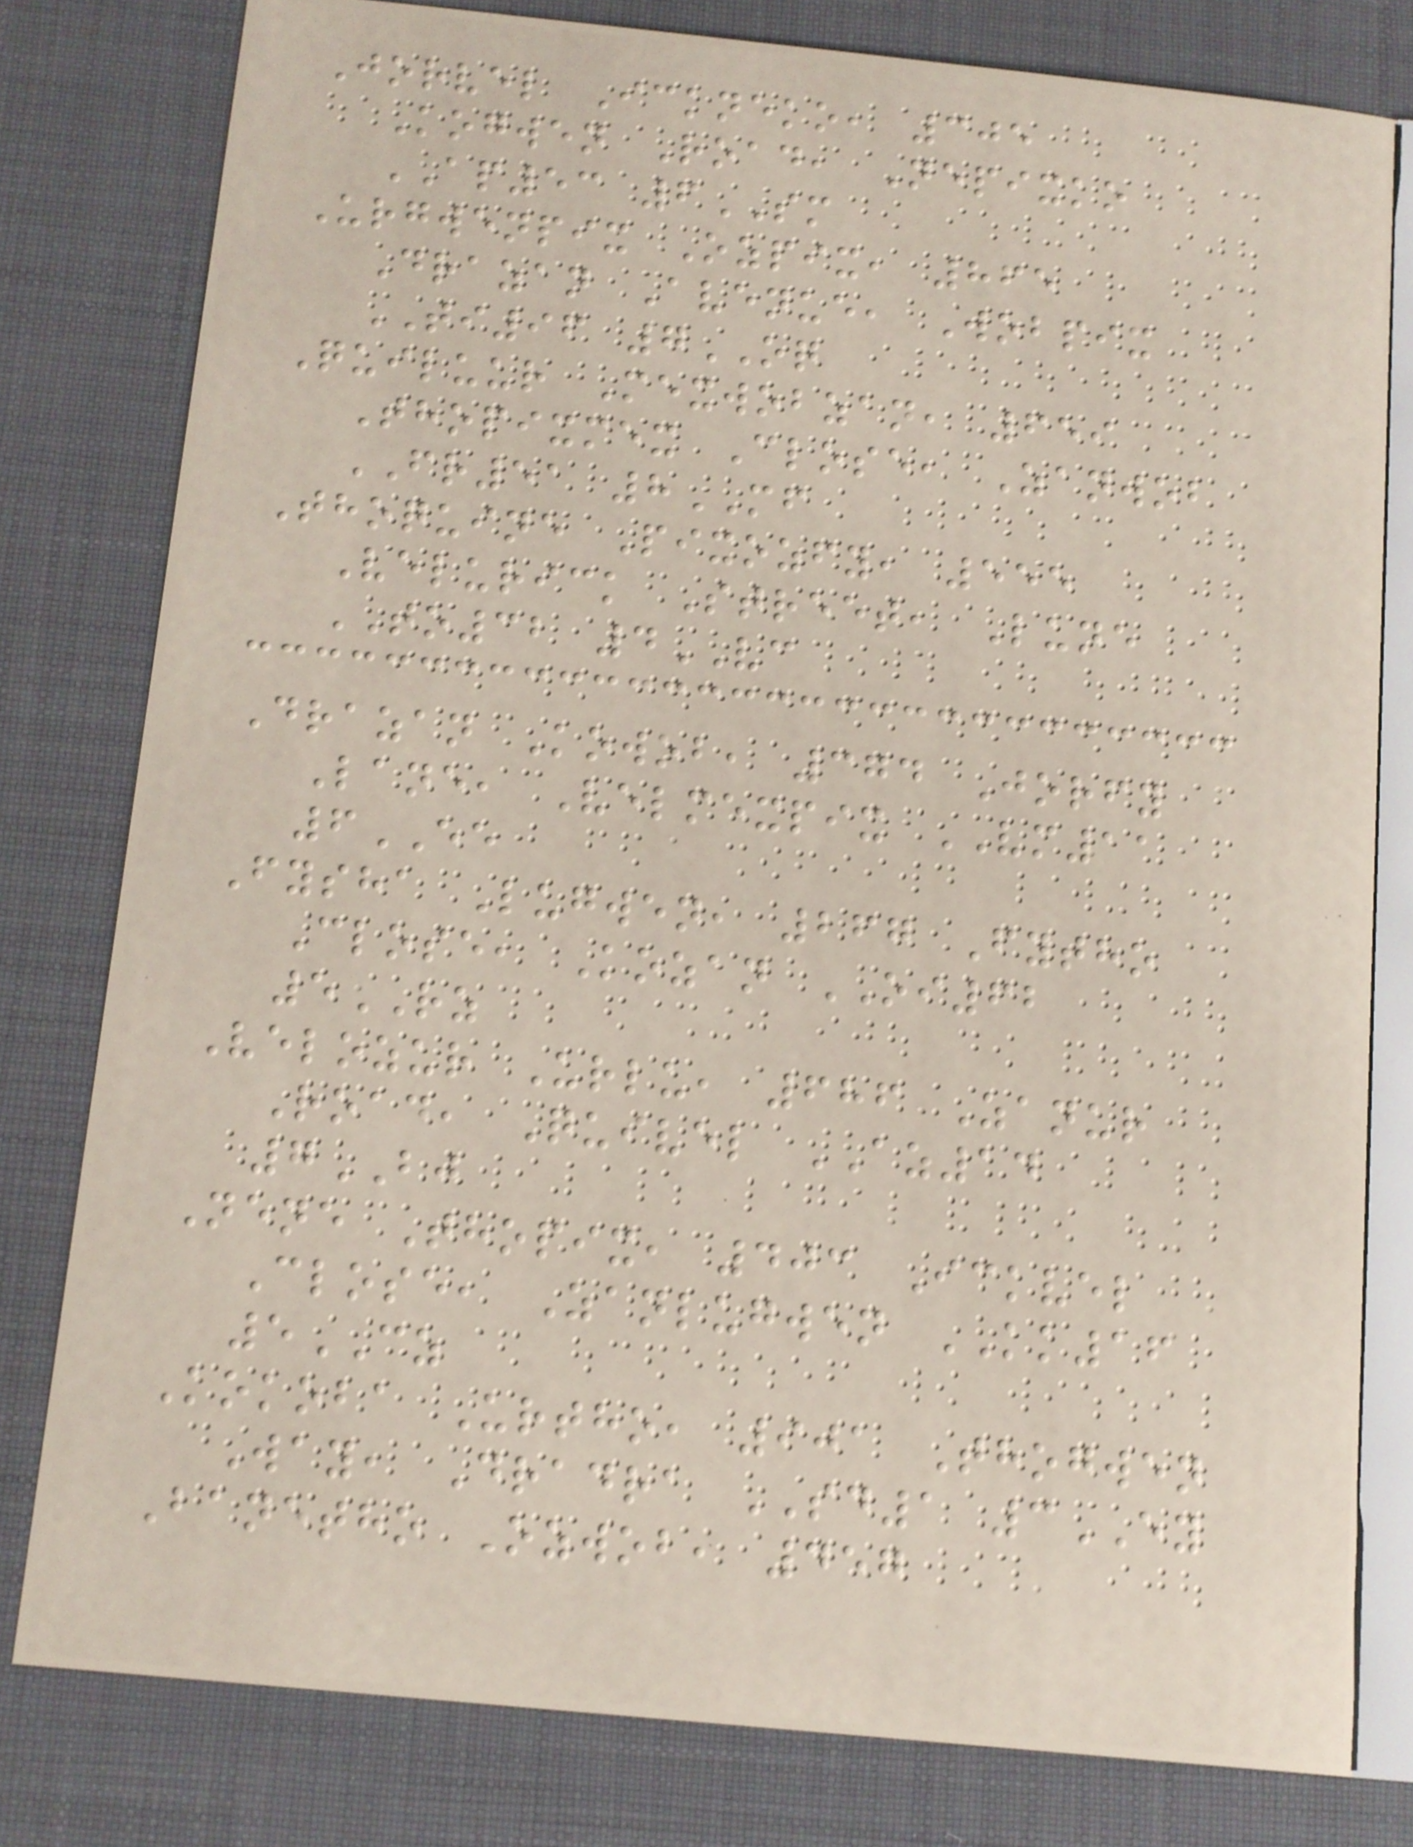Jorvel Ickneko, 305
Kogwen Road, Nepixko
AP53 6SM
Urgwenpix Ozpix, 865
Drazan Avenue, Wobpix
TI96 7OQ
Quiluur Mexwobzan, 659
Thopixmex Close, Zanwob
FR51 8MF
Thoquine Pixozfy, 555
Velurick Street, Lune
TO32 4VC
Drazan Kowob, 374 Jorfy
Lane, Velmexpix VM11
6EE
Fysha Lugwen, 267 Fytho
Close, Kozan OI62
5RZ
Velozur Urlu, 686 Zanur
Road, Quivel AZ14
7BJ
Nene Thopix, 403 Ickvel
Close, Zanlugwen KK16
5CZ
Kokoba Urtho, 901 Thogwen
Way, Dradra SD1 3EY
Banetho Ozwob, 457
